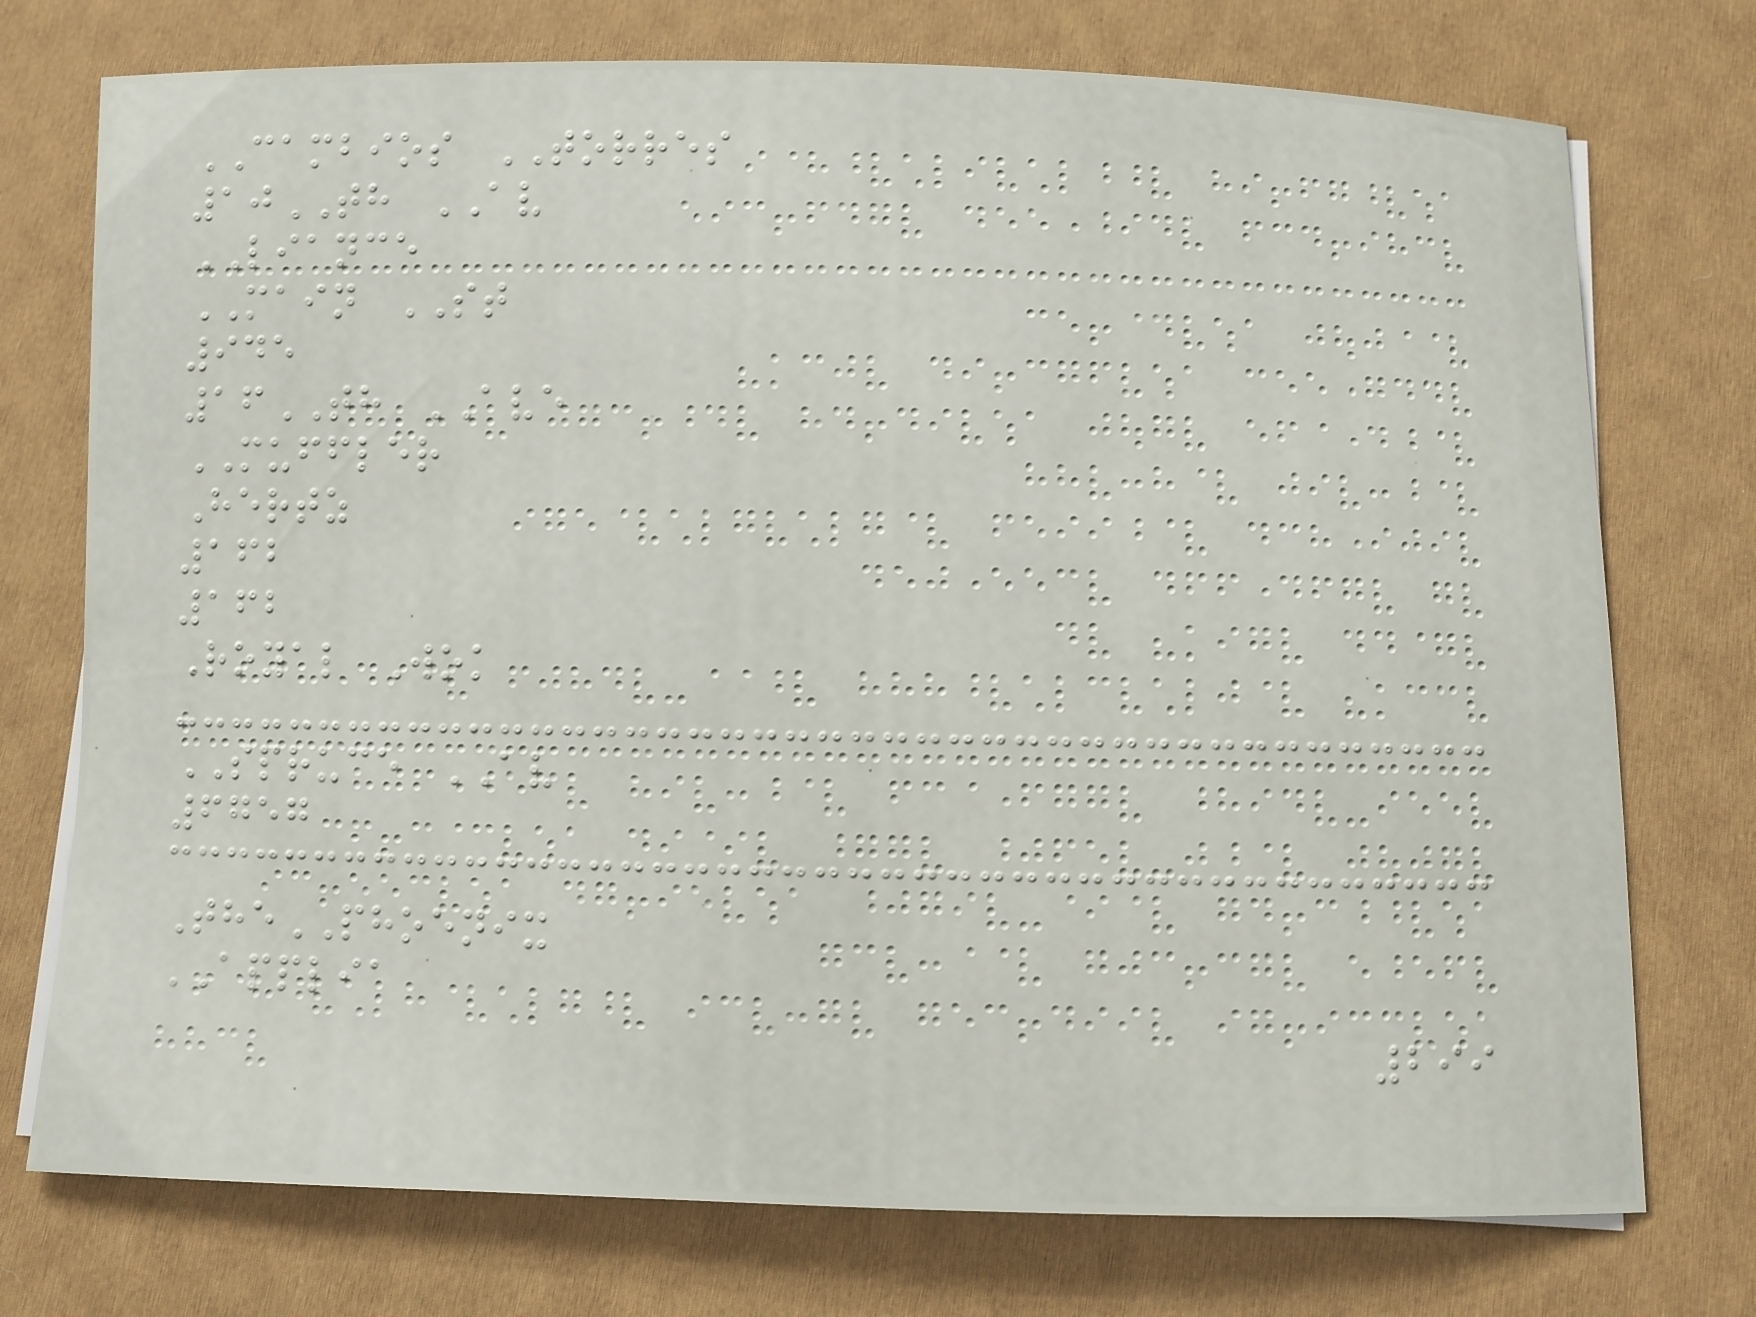CAMBIOS TORRES
10TH AV
LIANCE
MAIN ST
945
16TH AVE
MUFFLER
Hertz
162
162
Royal Wok
SPRUCE AV
6757
ThePHOENIX
APPLIA
299
